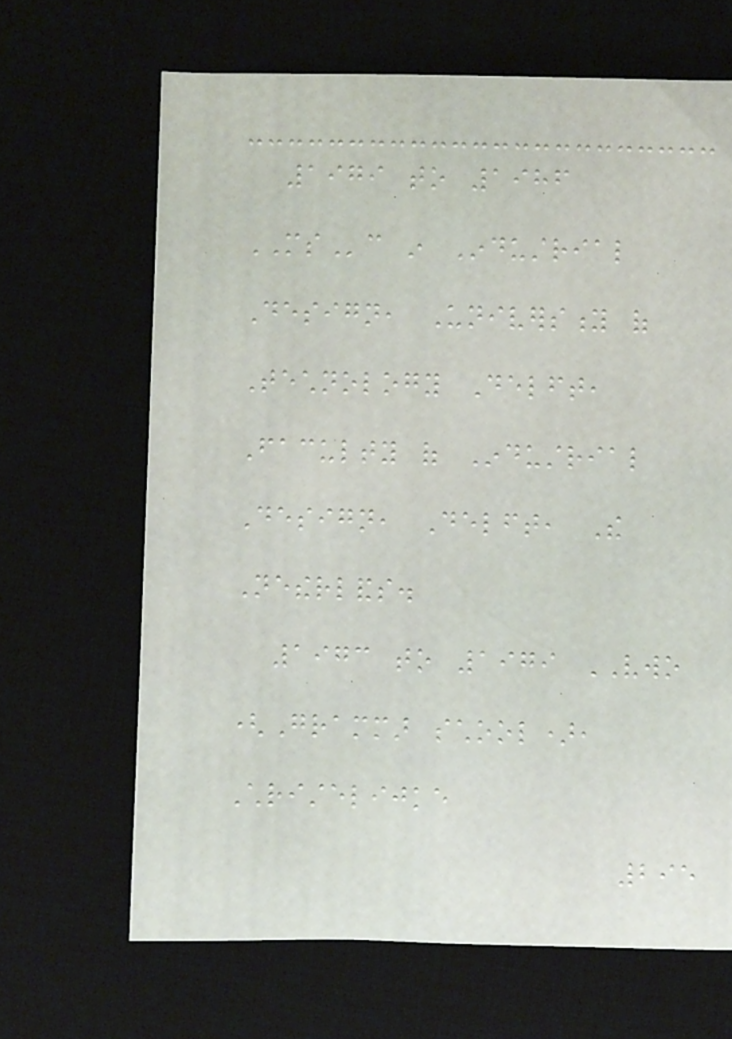1979 to 1986
MSc in Industrial
Design, University of
Technology Delft,
Faculty of Industrial
Design, Delft, The
Netherlands.
1973 to 1979 VWO
(Grammar school),
Christelijke
295
